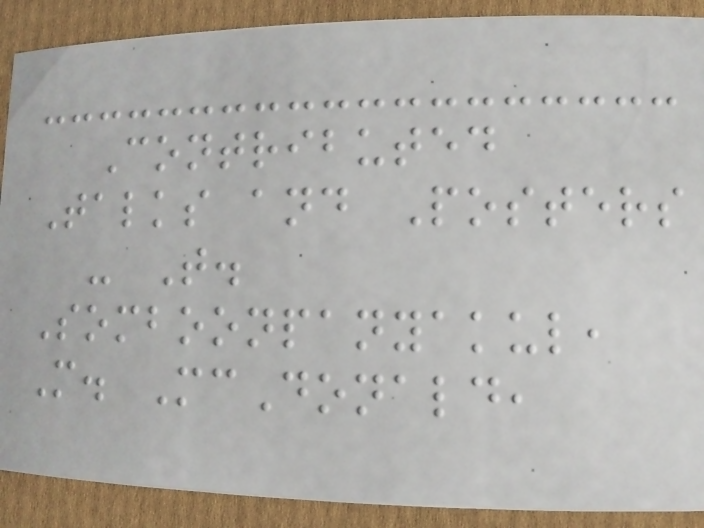Contributed
Talks and Posters
- T.
Somboonpanyakul,
M. McDonald,
